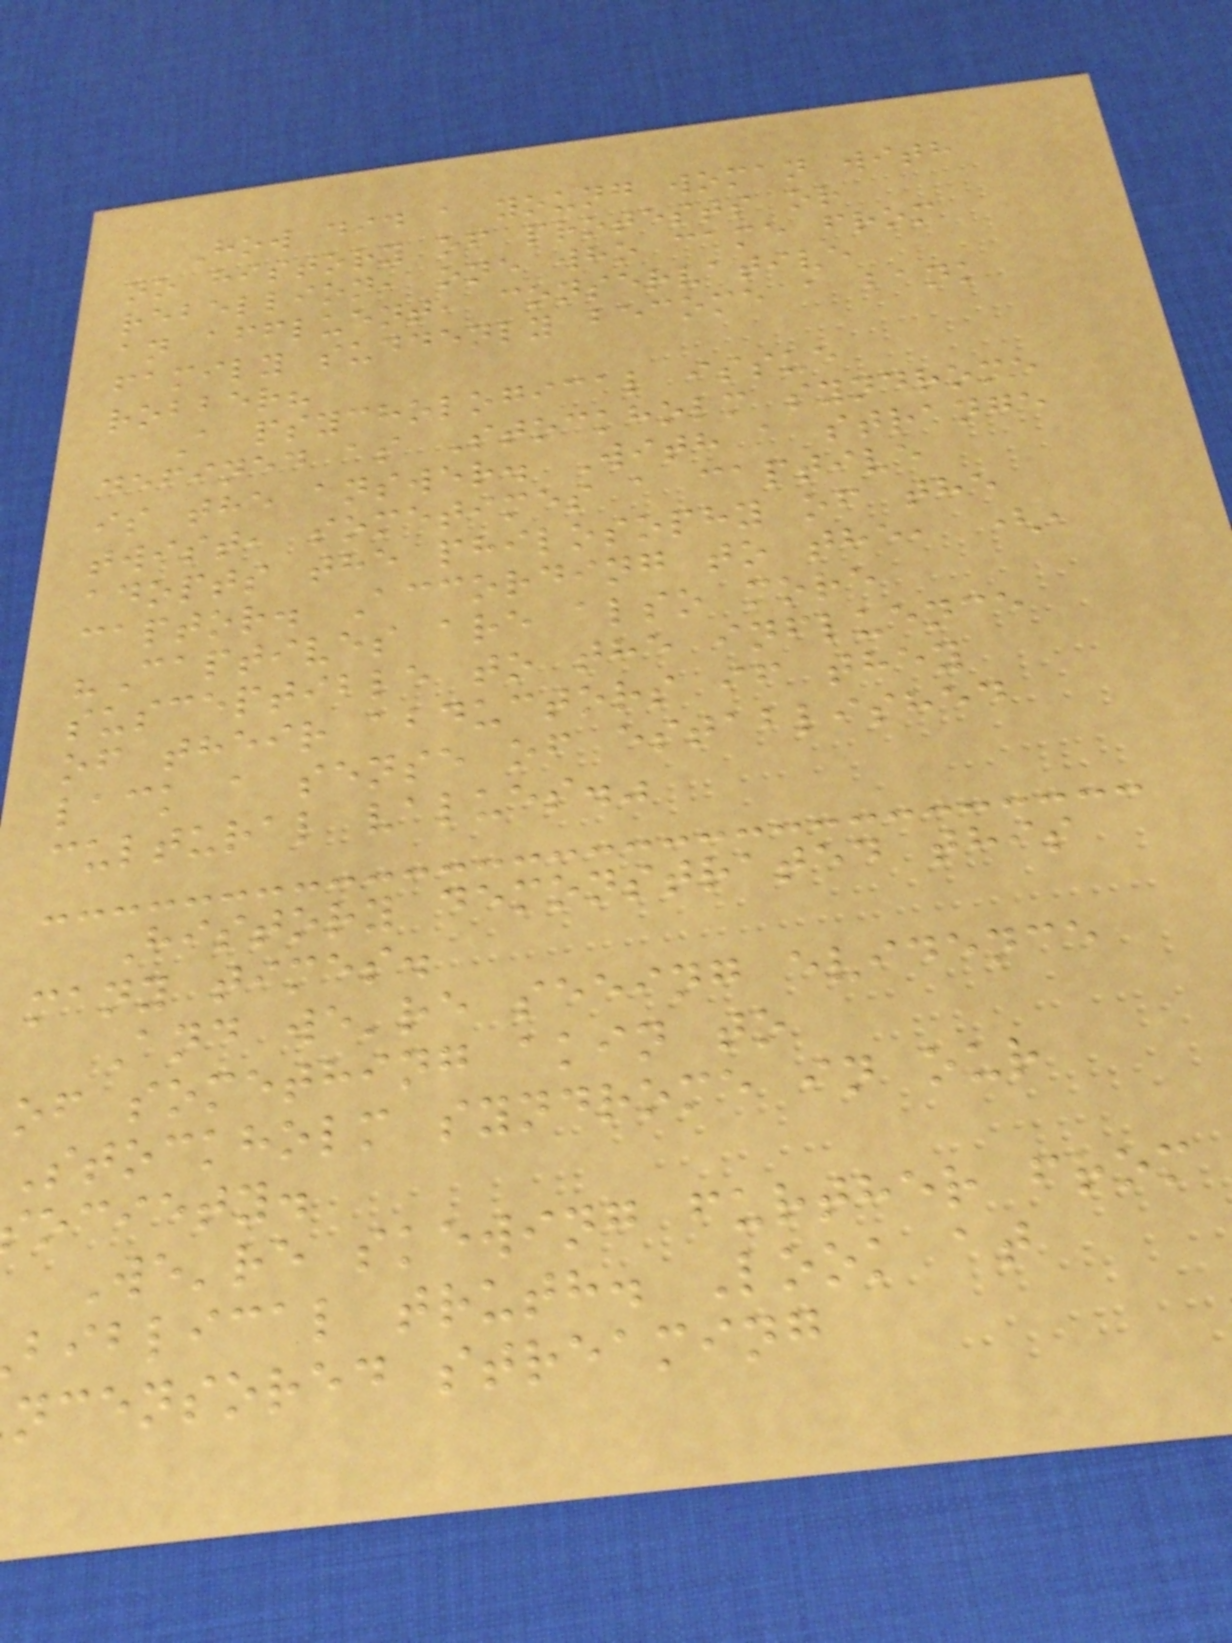How did a young woman with
no history of protests or
rebellion, one who came from
an affluent, conservative
family suddenly become a bank
robber?
A psychological issue
defined as Stockholm syndrome
is the answer. With a strange
twist, sometimes a captive
adopts the philosophy of the
captor. According to the, (,
"Captives are also more
susceptible to the influence
of their abductors if they
lack a sense of established
cultural values."
History demonstrated this
many times.
And we're seeing evidence
of something akin to
Stockholm syndrome in our
ociety.
We're skewing further from
biblical truth. Look at
ncensored streaming
